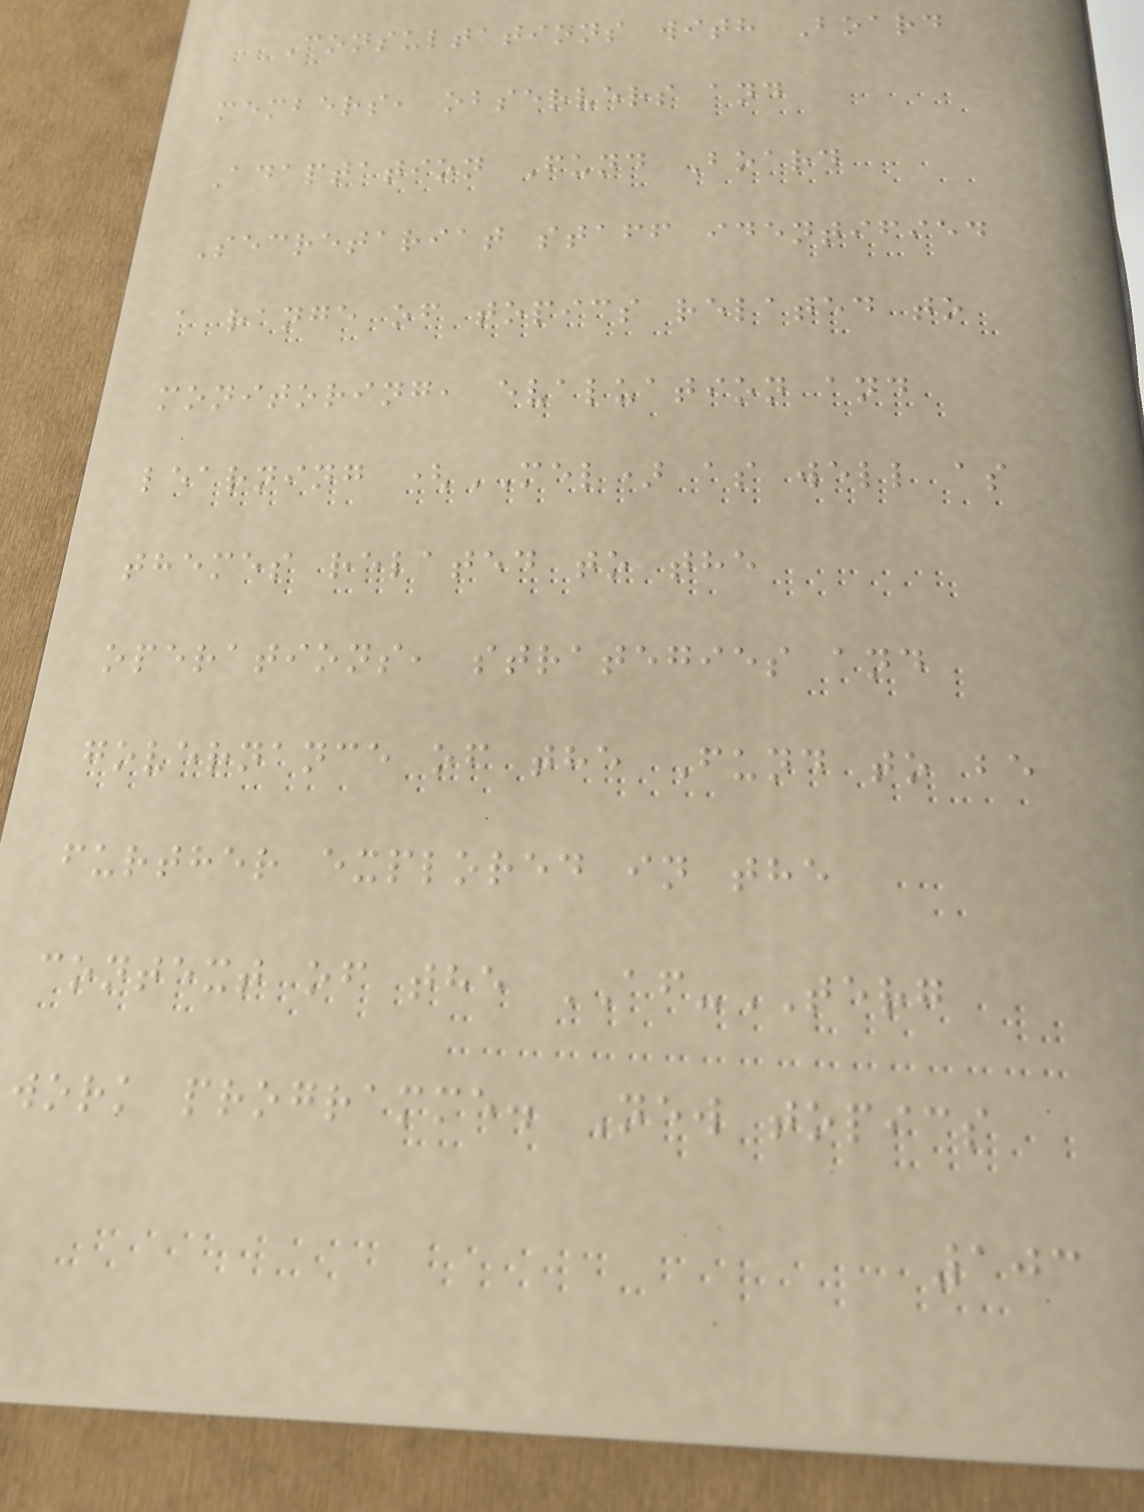Consultations with Board
members, observers and
Adaptation Fund Board
Secretariat staff identified
a range of topics related to
monitoring, evaluation and
learning (MEL) as well as
themes related to the
operations, strategies and
governance of the Fund to be
further explored in the
context of the AF-TERG
work programme. New topics
103
